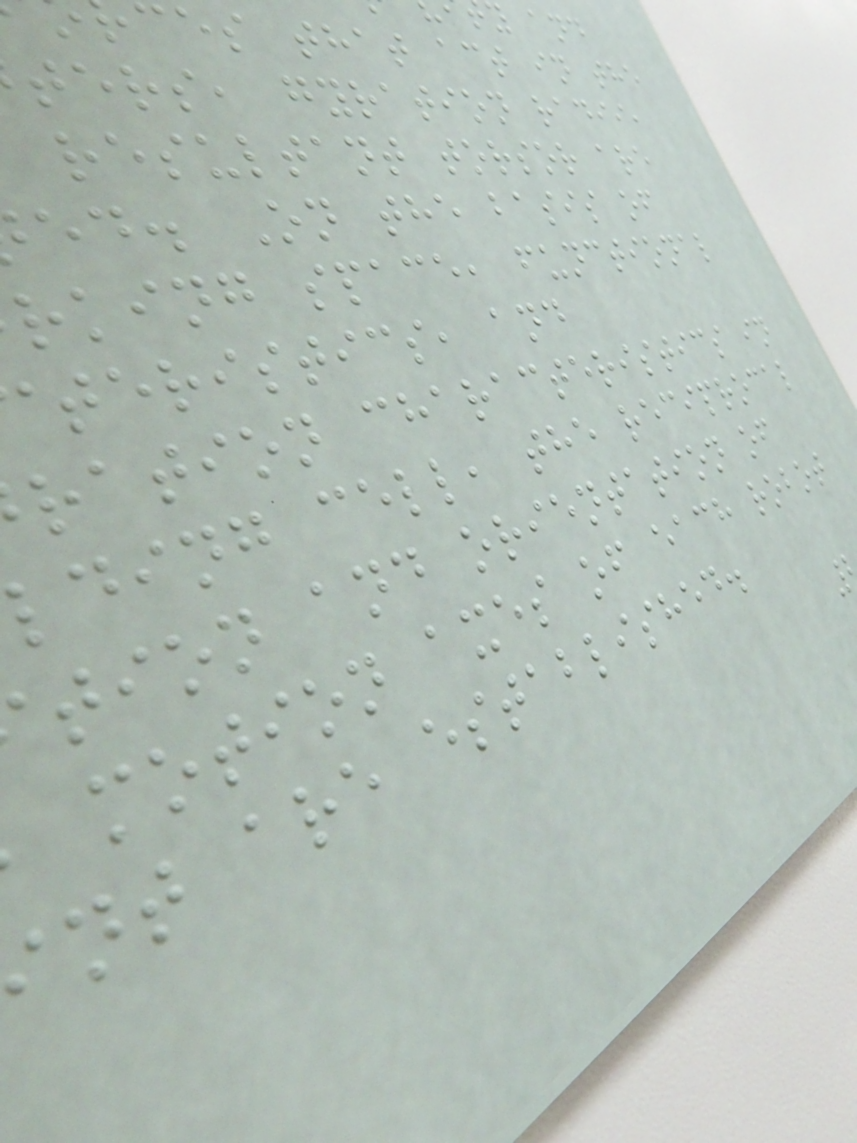es that act in the
ters, gyration radii,
resultant torsor are
ed. On the basis of
rking space, functional
teristics, and
ration characteristics in
lding cell, the reciprocal
tion and orientation of
motion axes of each robot
nt are established.
